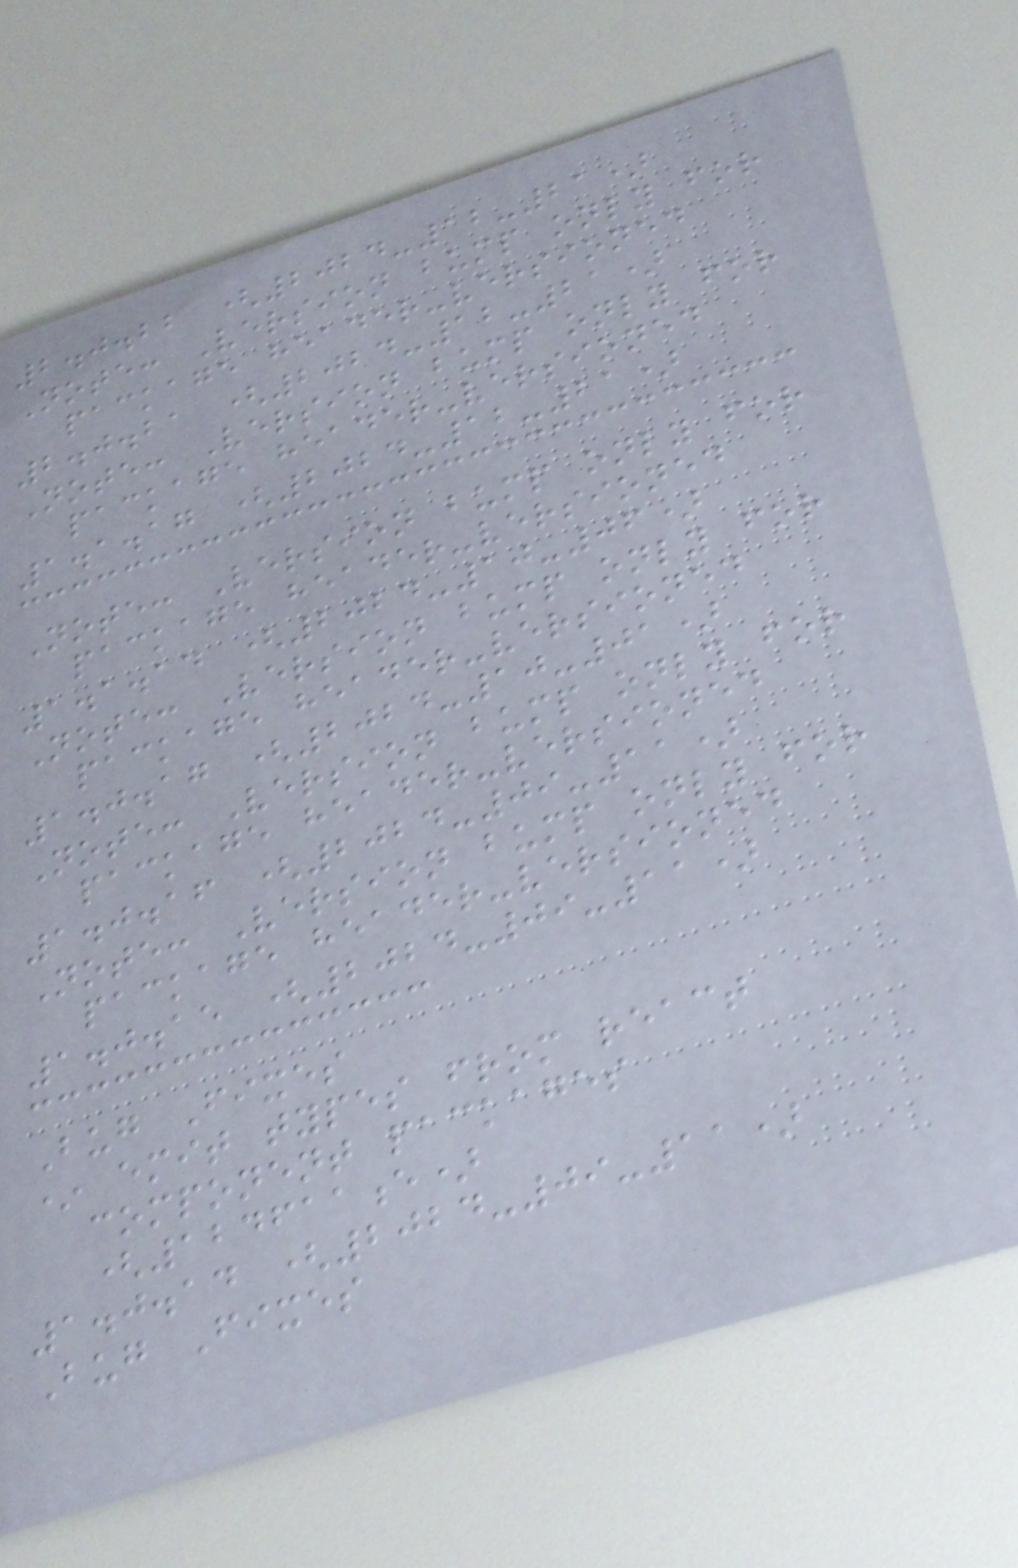2.0.22 (2024-12-21)
Note: Version bump only for
package header-versioned
2.0.21 (2024-12-21)
Note: Version bump only for
package header-versioned
1.1.17 (2024-12-21)
Note: Version bump only for
package header-versioned
1.1.14 (2024-10-06)
Note: Version bump only for
package header-versioned
1.0.17 (2024-10-01)
Note: Version bump only for
package header-versioned
1.0.16 (2024-09-11)
Note: Version bump only for
package header-versioned
1.0.15 (2024-09-11)
Bug Fixes
* emit types from react
component packages
(124611e)
1.0.14 (2024-09-11)
Bug Fixes
